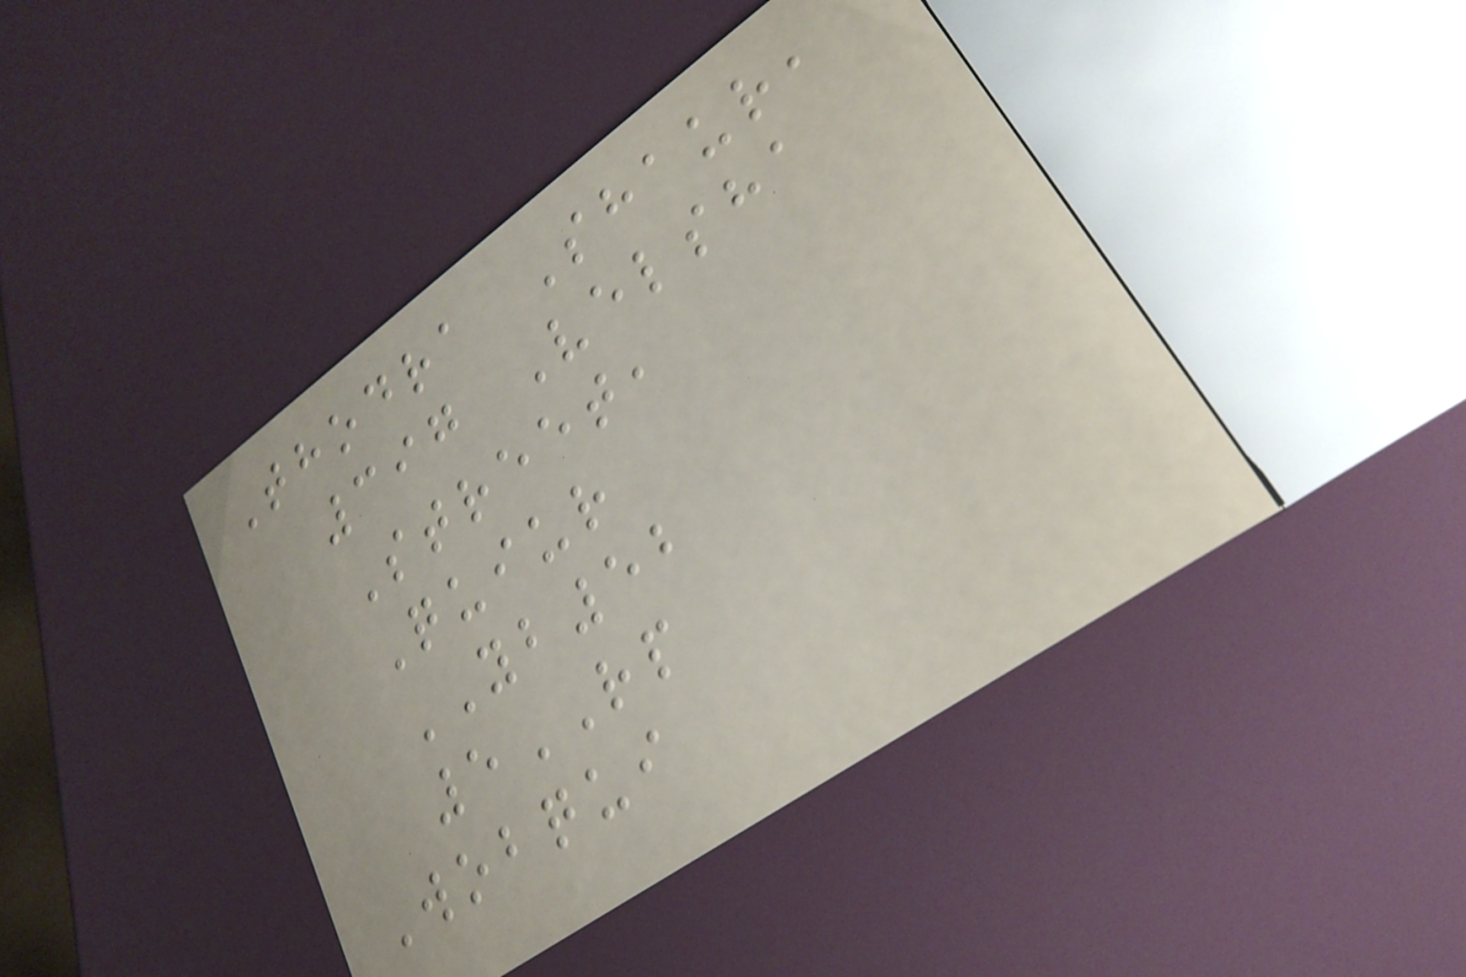Thodra Shaur,
397 Velsha
Street,
Quiur
YB52
5RP
Wobqui
